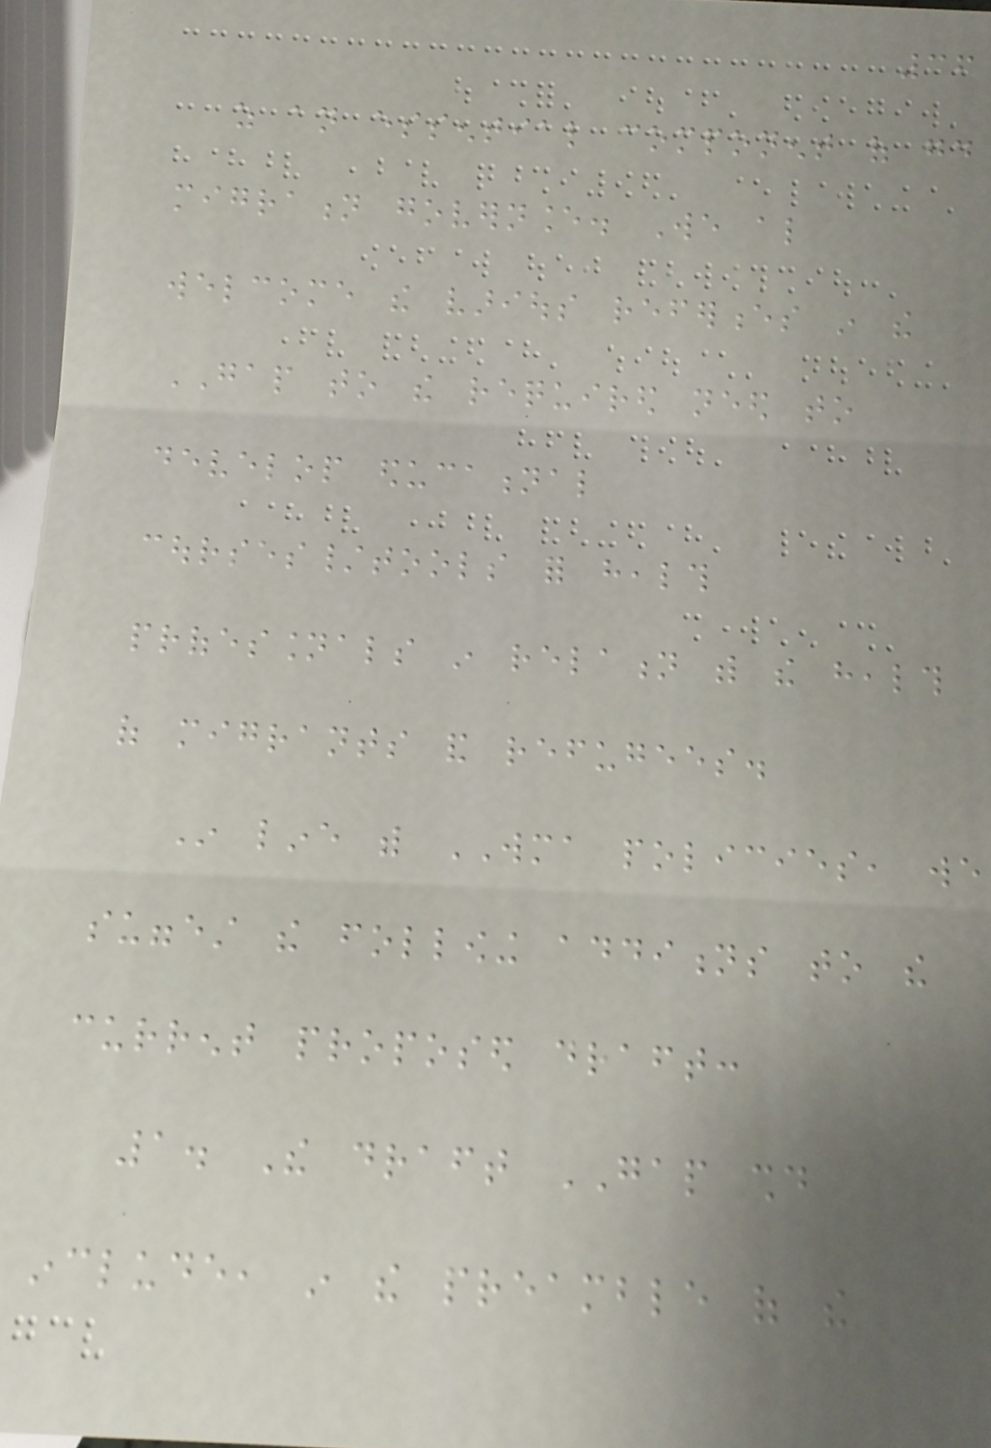36
as an essential component of good
migration governance. We also
welcome the various references in the
GAP to the required need to
develop educational
courses/tools for health
professionals in relation with the health
of migrants and refugees.
In line with WMA policies, we
suggest the following additions to the
current proposed draft:
1. The draft GAP should
include, in the preamble of the
